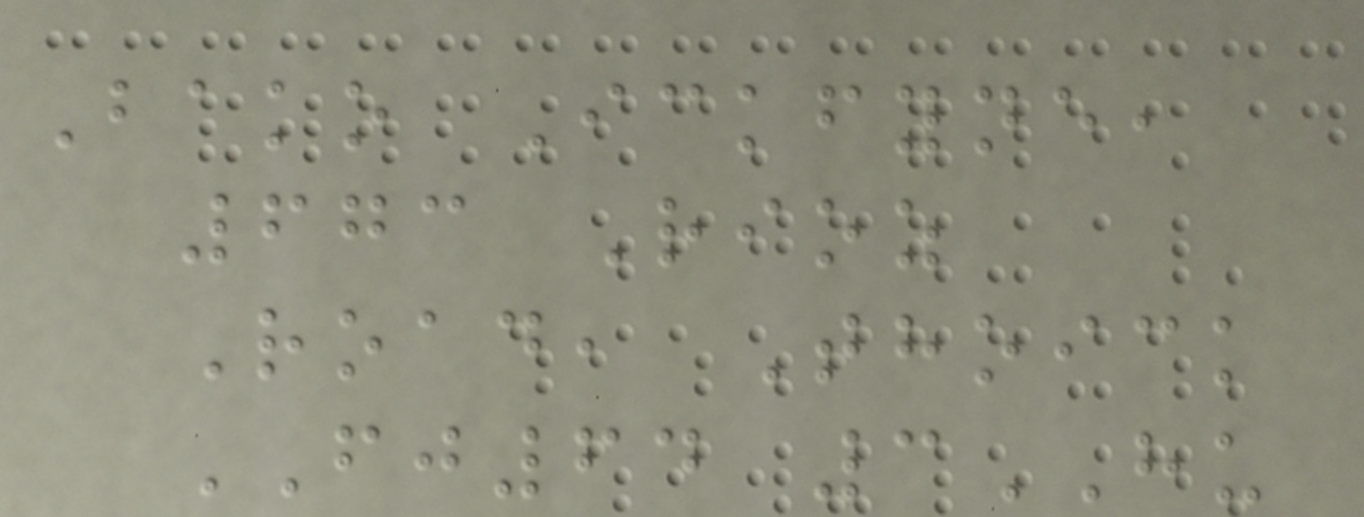Bako Ickfyne,
673 Rioz
Road, Thoick
FJ64 3HU
